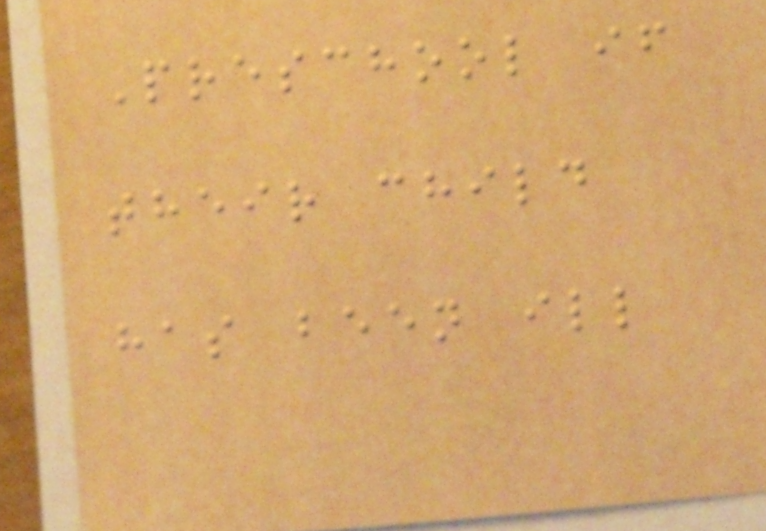Preschool if
their child
has been ill
